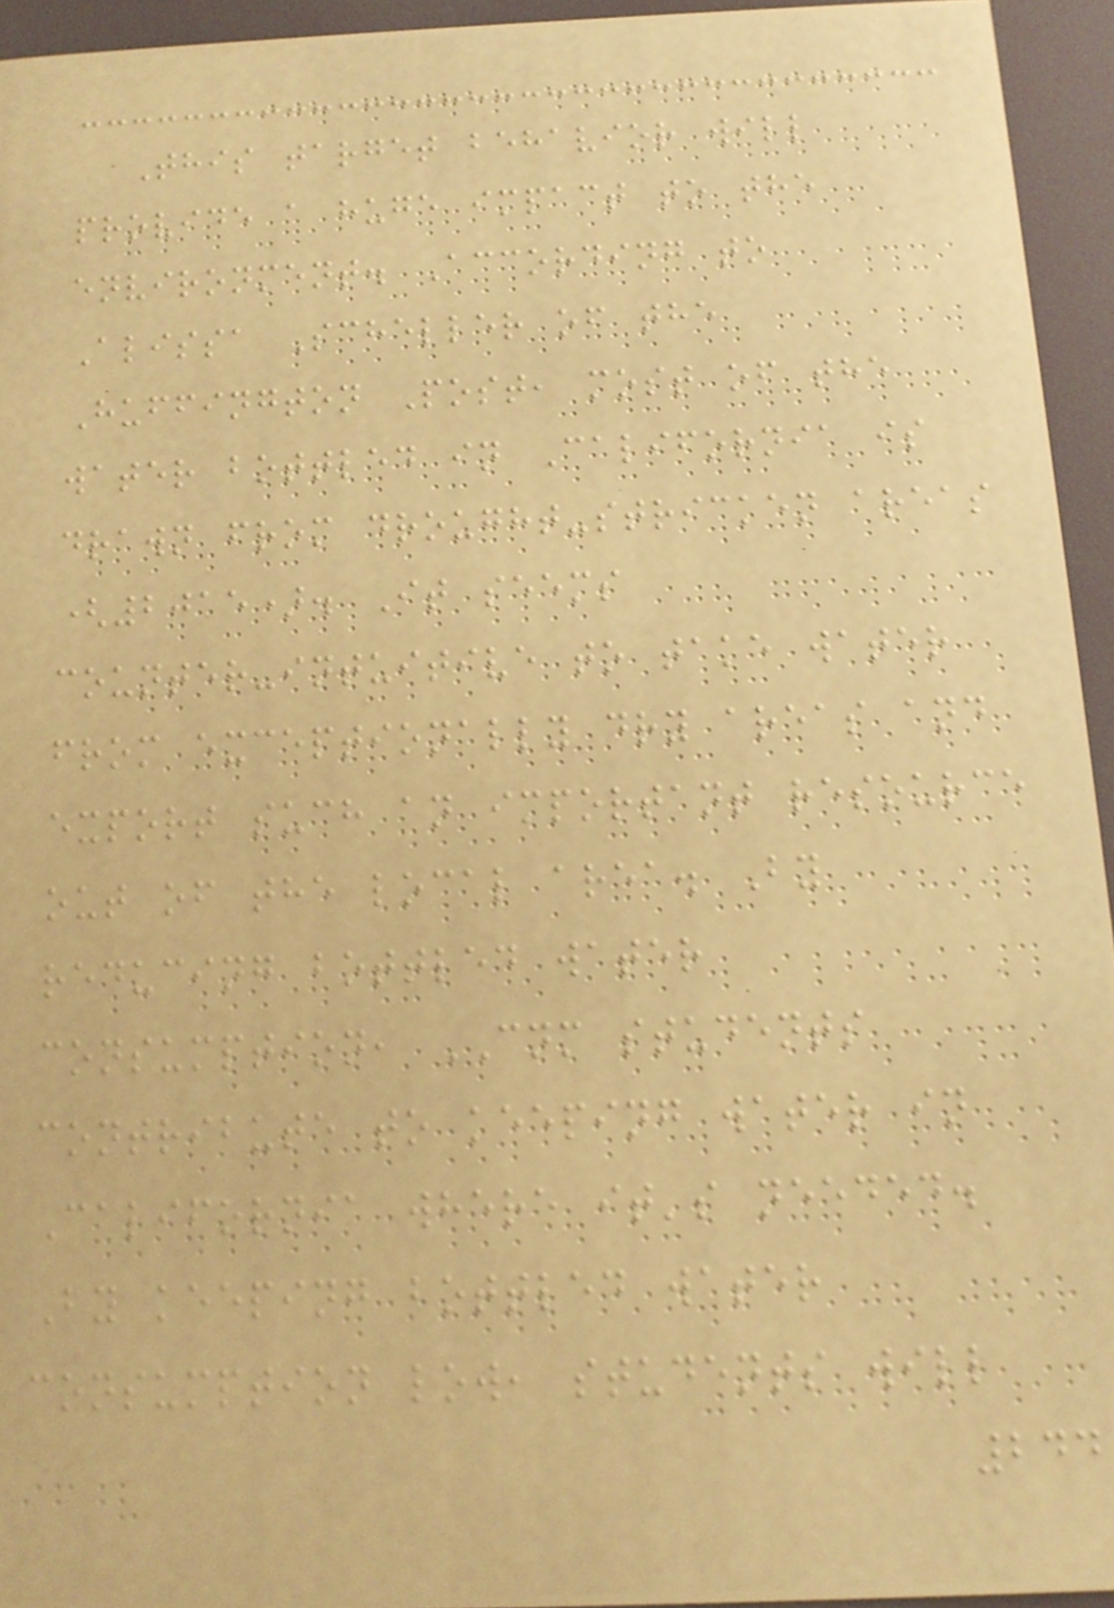This target behavior will
provide a huge impact to the
environment. According to
Alissa Scheller of the
Huffington Post, most of the
water bottled in California is
drawn from drought-stricken areas
(2015). It seems
counter-intuitive to take water
from exceptionally dry areas and
export such an important resource
out of the local area. By
reducing bottled water
consumption, CNM students
contribute to keeping water in
California where it's needed.
By keeping bottled water
consumption low, students will
244
